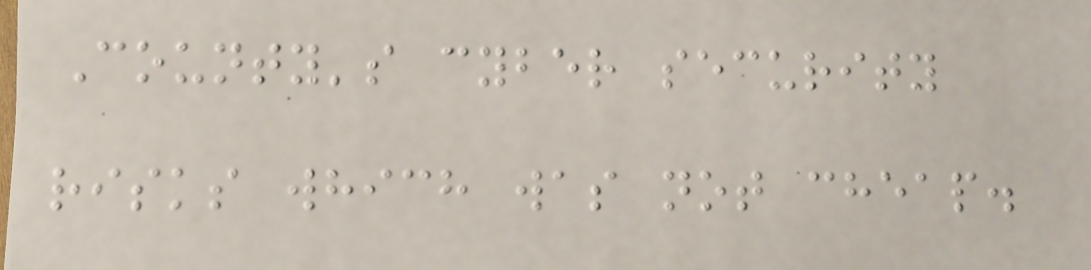County's cyber security
risks which was not cheap.
